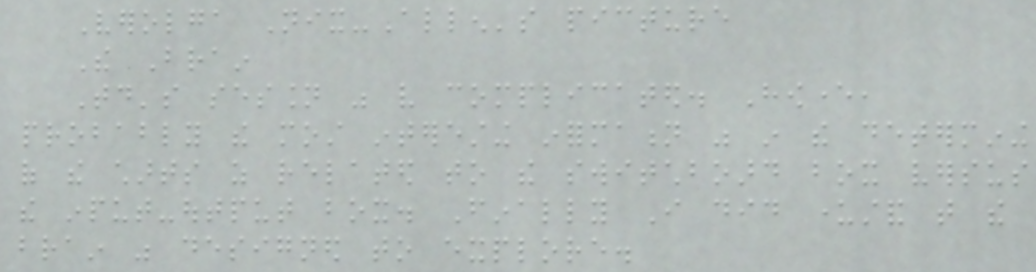Verolga Nix-Allen's picture
The Brain
Today's session was very complicated. However,
probably the most interesting information was in the determining
of the charts as related to the switchboard box versus
the input-output box. Finally I did understand that the
brain was designed to explore.
